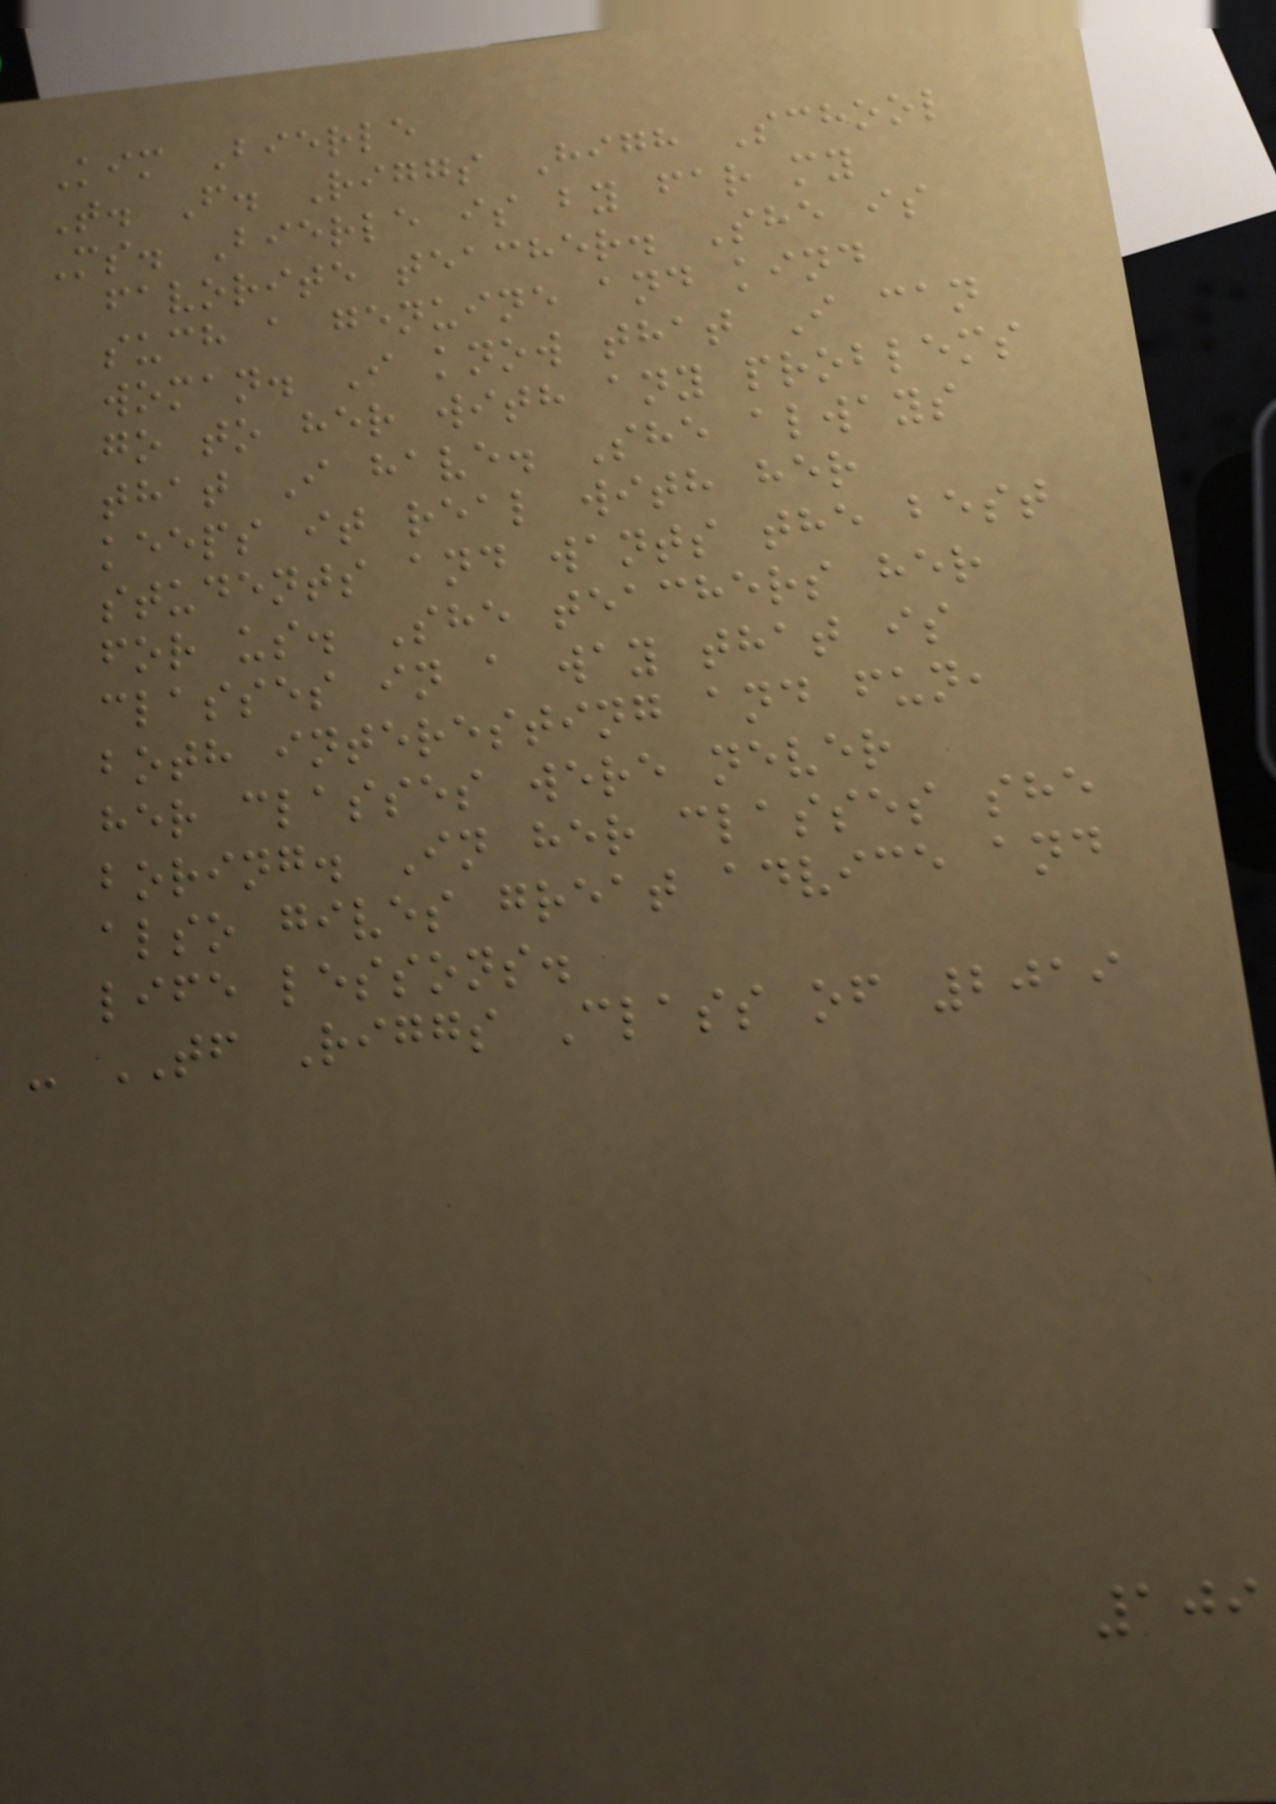Kim Bierle
T. F. Riggs High School
Ms. Bierle is by far my
favorite teacher. She is
such a genuine and kind
woman. I know that I can
go to her with any problems
that I have. She always
keeps it real with her
students and wants the best
for us. She teachers her
classes in a way that is
both interesting and fun,
her classes were never
boring. In her classes she
also gives great advice and
life lessons.
- TF Riggs Class of 2019
109
